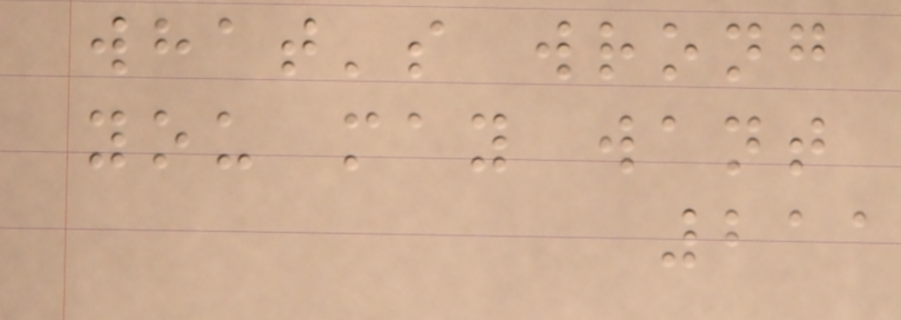what's wrong
you may want
211
